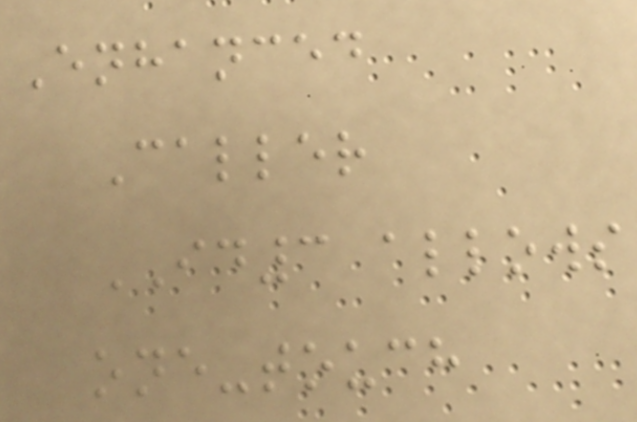Enhanced
Caller
ID3 allows
one-touch
